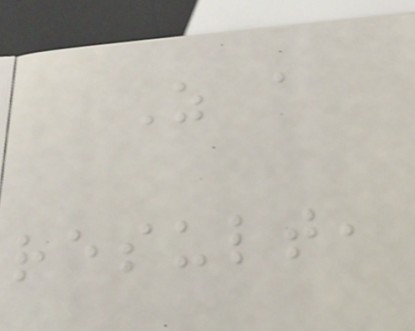As a
result,
